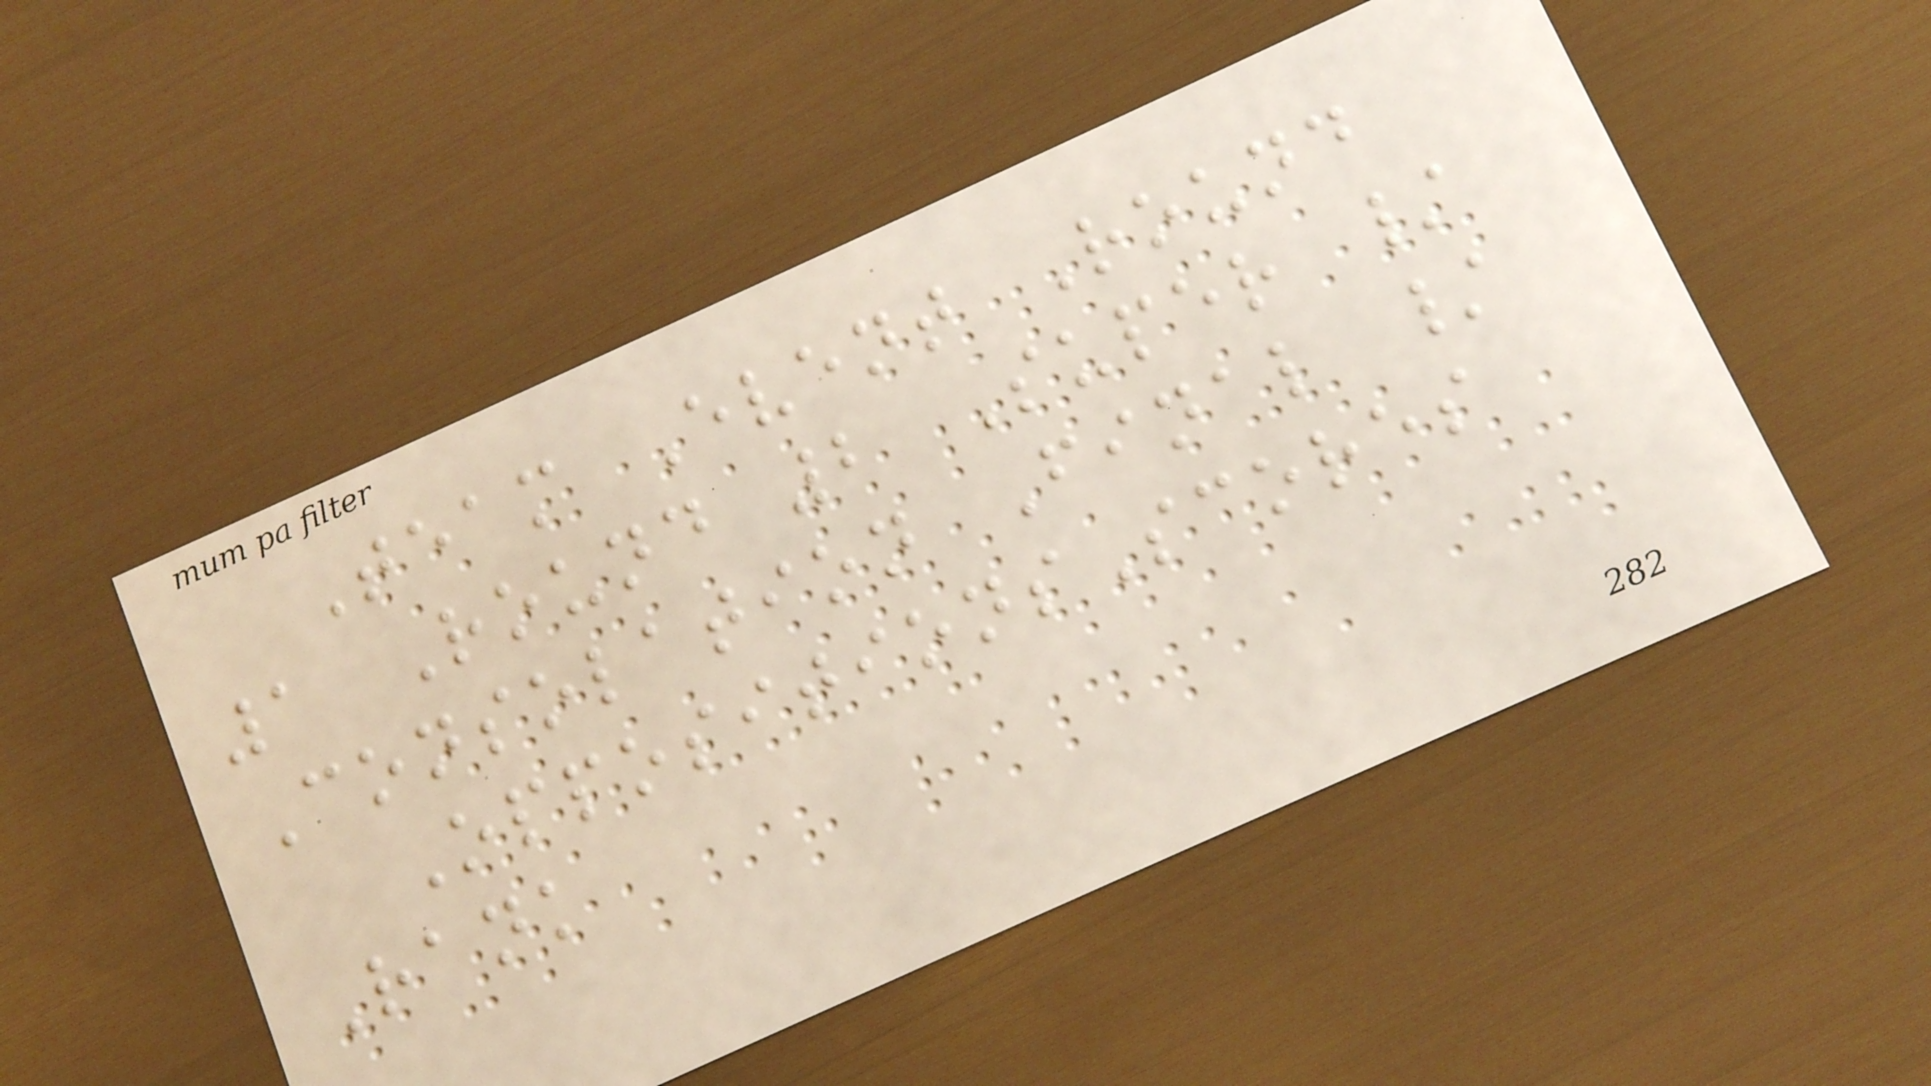Team Event Round
1 Round 2 Super /
Consolation Final /
OppositionsScores
Rank
